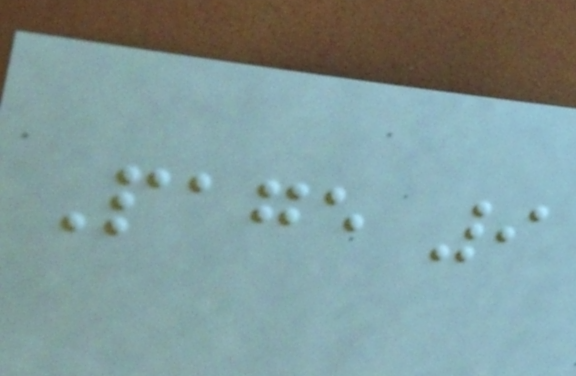Page 9
